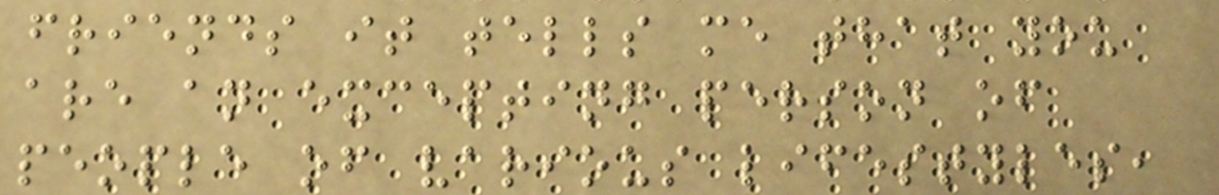friends it tells me that you
are an excepting person of
people of various lifestyles,
